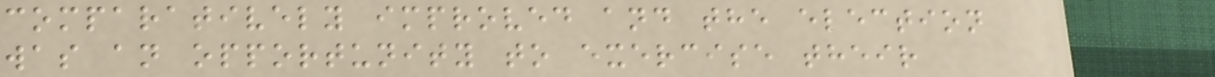comparatively improved and the election
was an opportunity to exercise their
